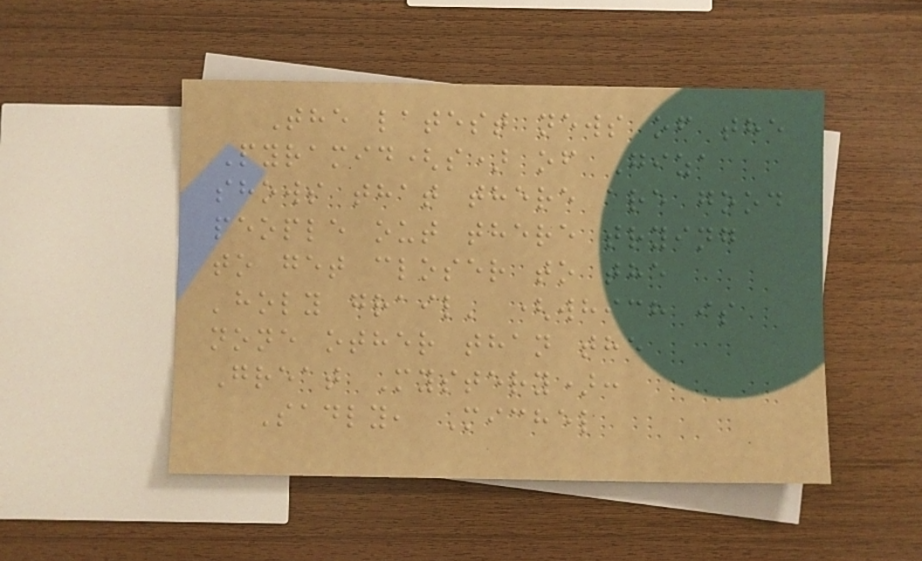The latest news of the
Pyramid(s) of Giza
shows that there are good
people out there trying
to get closer to the
'holy grail' (which is
none other than the
Great Mystery):
Sadly, Michel
